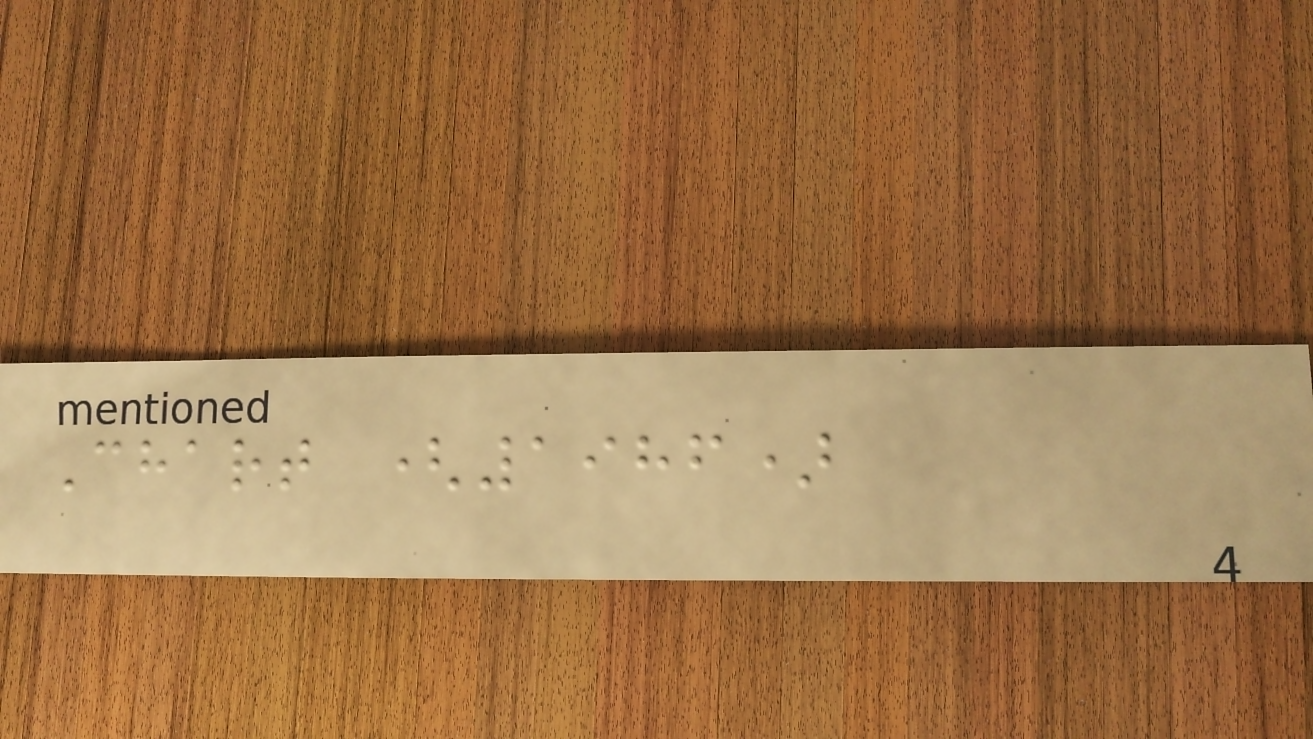Chart (1986)
